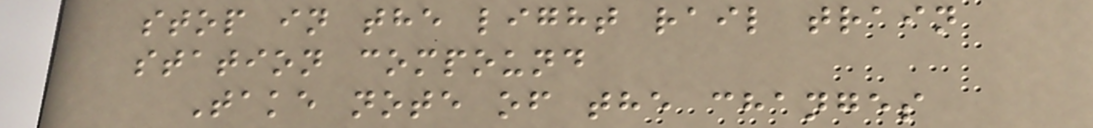stop in the light rail train
station compound
Take note of the changes
